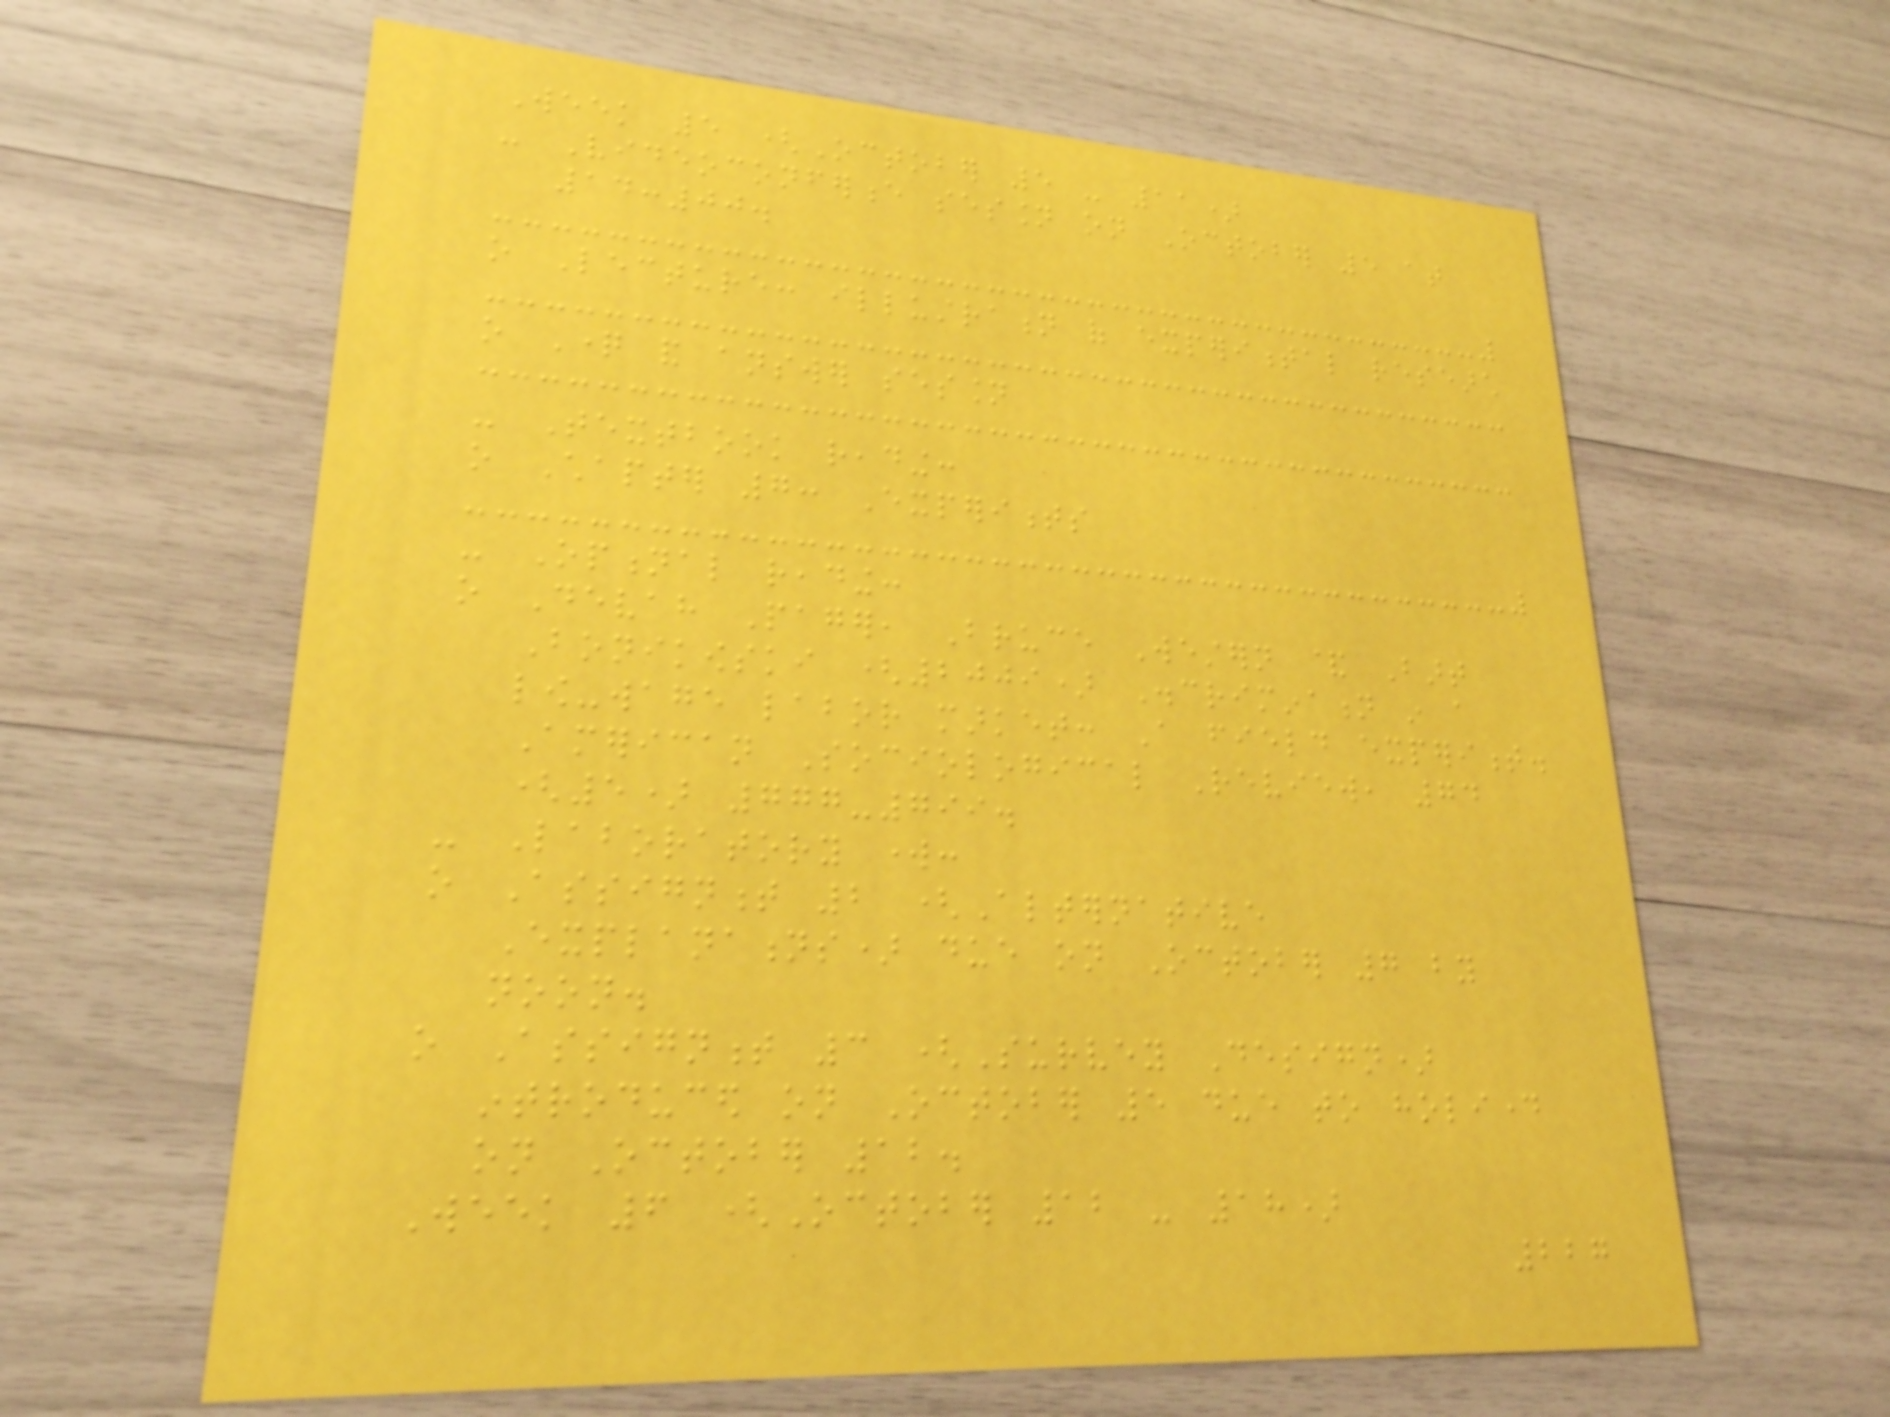Week 5 (October 5 - 11)
- Videoconference session on October 5 at
14:00.
o Lecture: illustration of experimental research
o Question and answer session
- Textbook reading:
o Chapter 7: Experiments
- Optional reading:
o Devah Pager, Bruce Western & Bart
Bonikowski (2009) Discrimination in a
low-wage labor market: A field experiment.
American Sociological Review, 74
(5) 777-799.
- Laboratory work:
o Assignment 2 (Alternative
Explanations) due on October 7 by
noon.
o Assignment 3 (Survey Design)
introduced on October 5 due to holiday
on October 12.
Week 6 (October 12 - 18)
227
